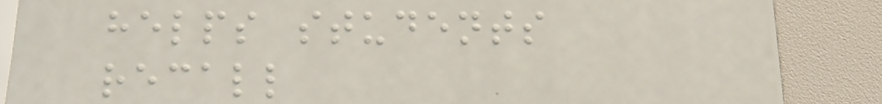helps students
recall
